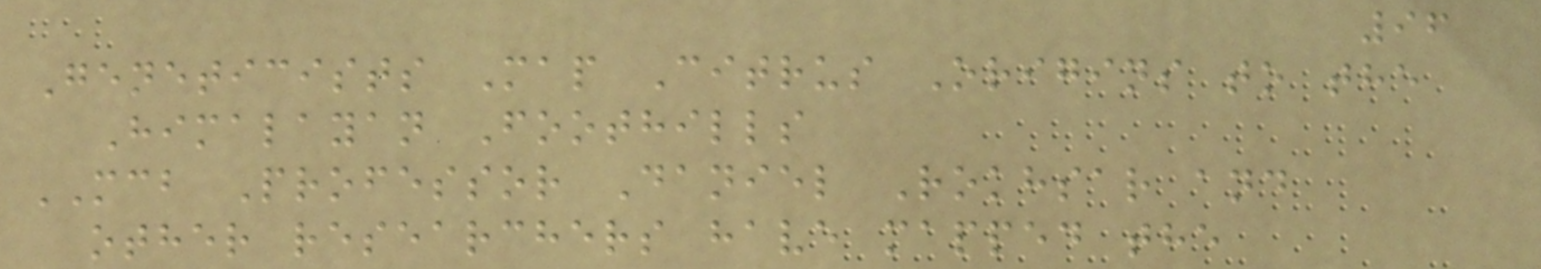96
Geneticists Map Citrus Origins to the
Himalayan Foothills
MCB Professor Daniel Rokhsar and
other researchers have mapped the
